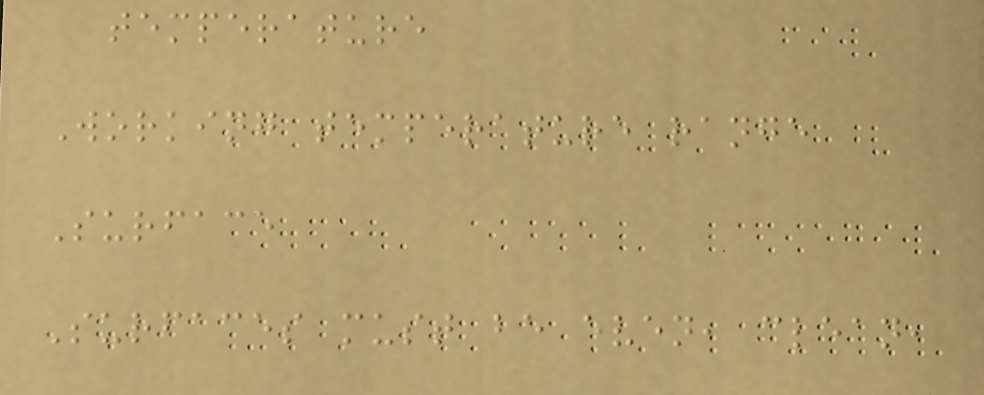temperature
Working temperature range
Surface
Surfaces must be even, clean,
